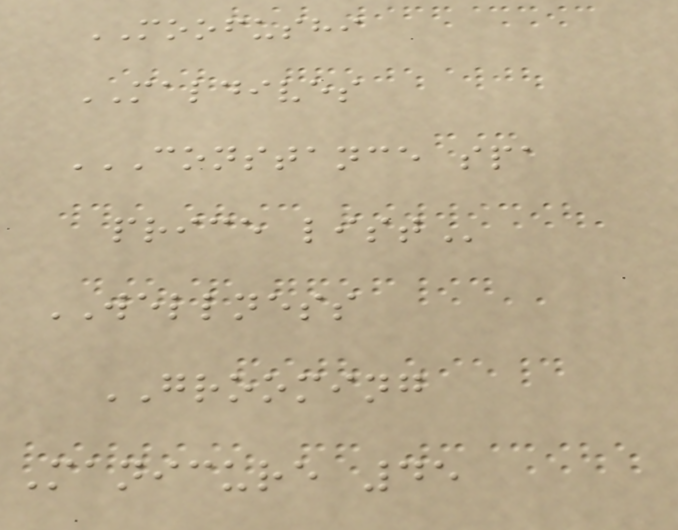MOOFUSHI
MALDIVES
CONSTANCE SPA
PRICE LIST
WELLNESS
GROOMING
Manicure 45
